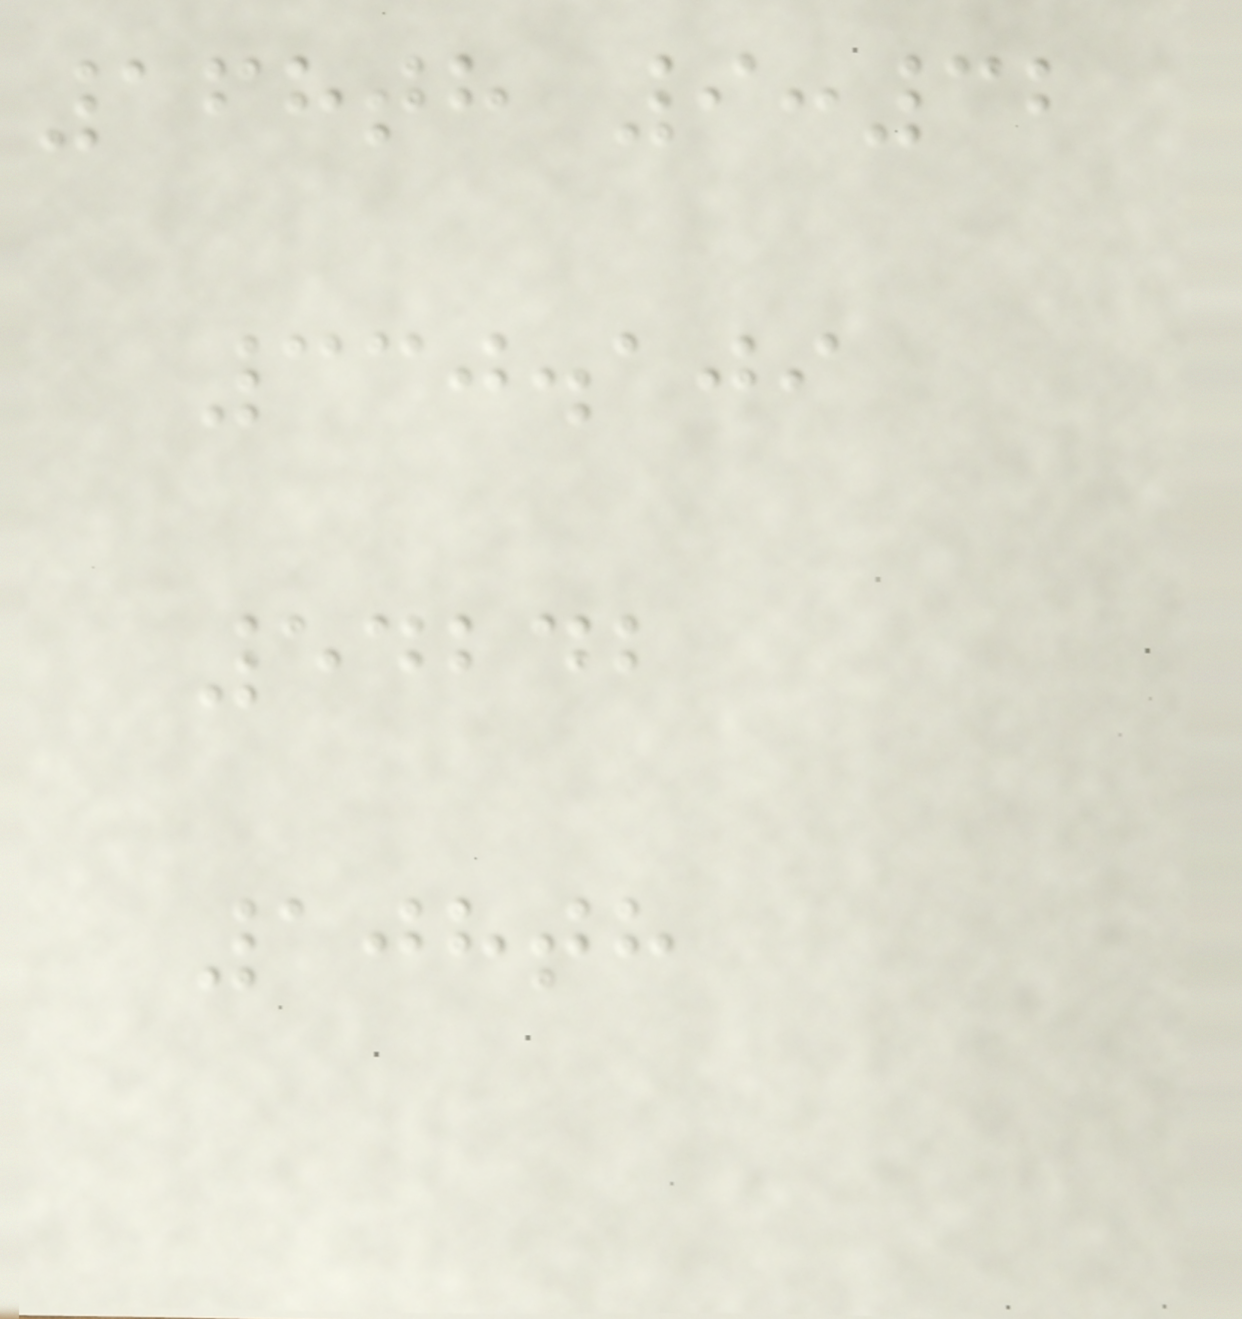168th 9:32
330.109
54242
108th
